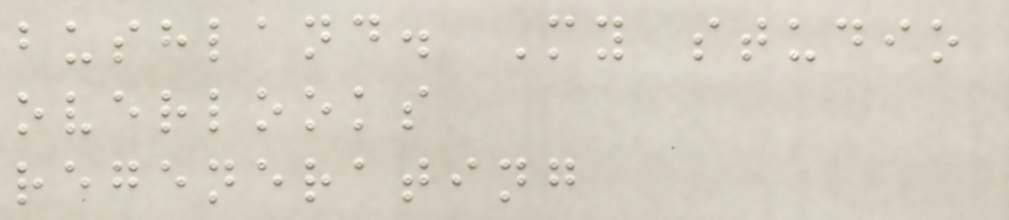bushland. My studio
overlooks
regenerating
